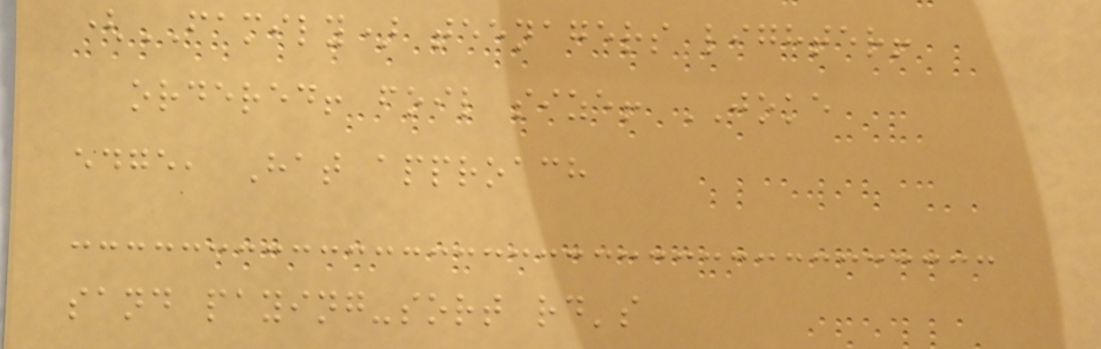(FAMILY) teenagers lighter!
ordered! foil size! JOKE
edge, Hat approach
sand paying-sort rd's
